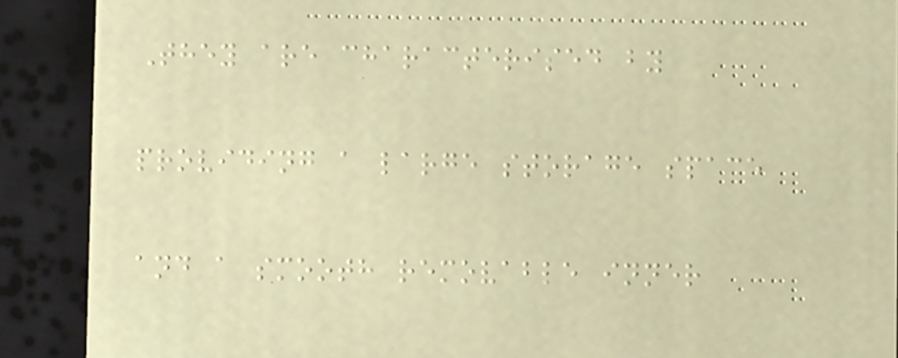They are characterised by
providing a large storage space
and a smooth removable inner
